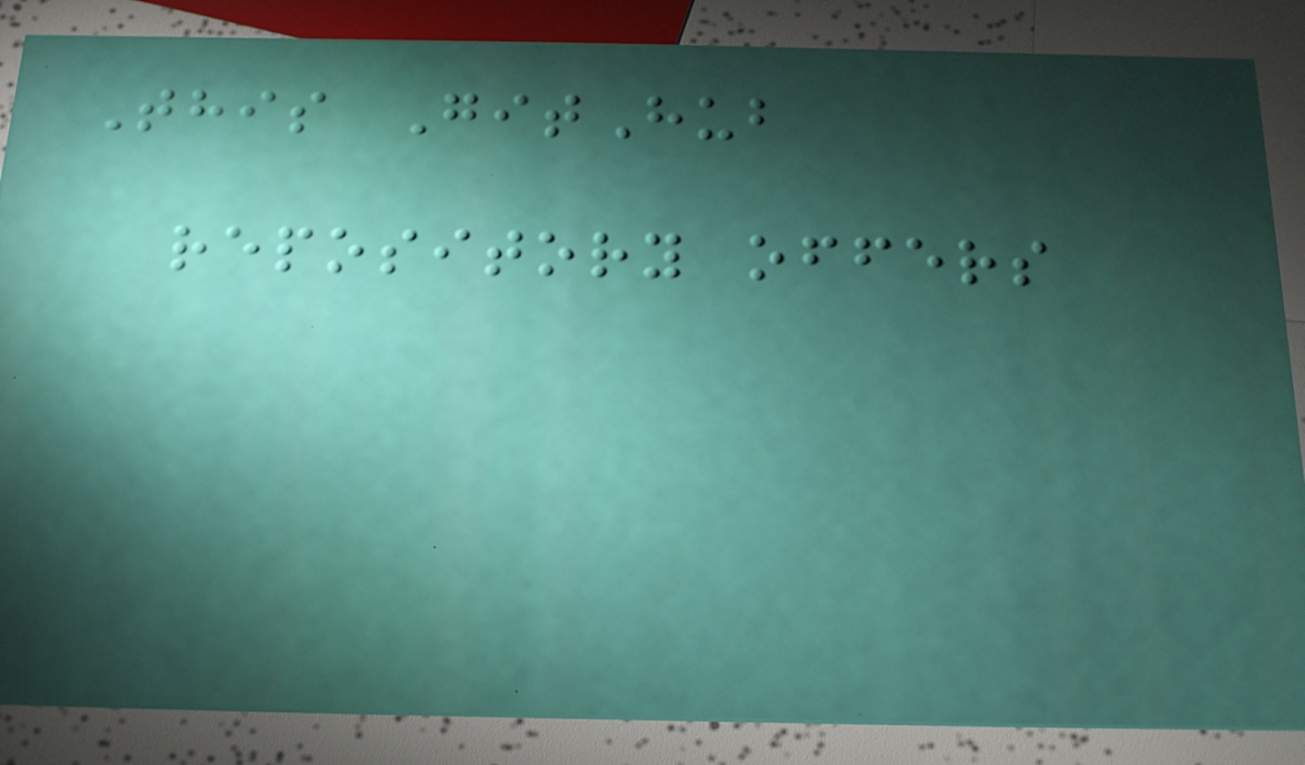This GitHub
repository offers
